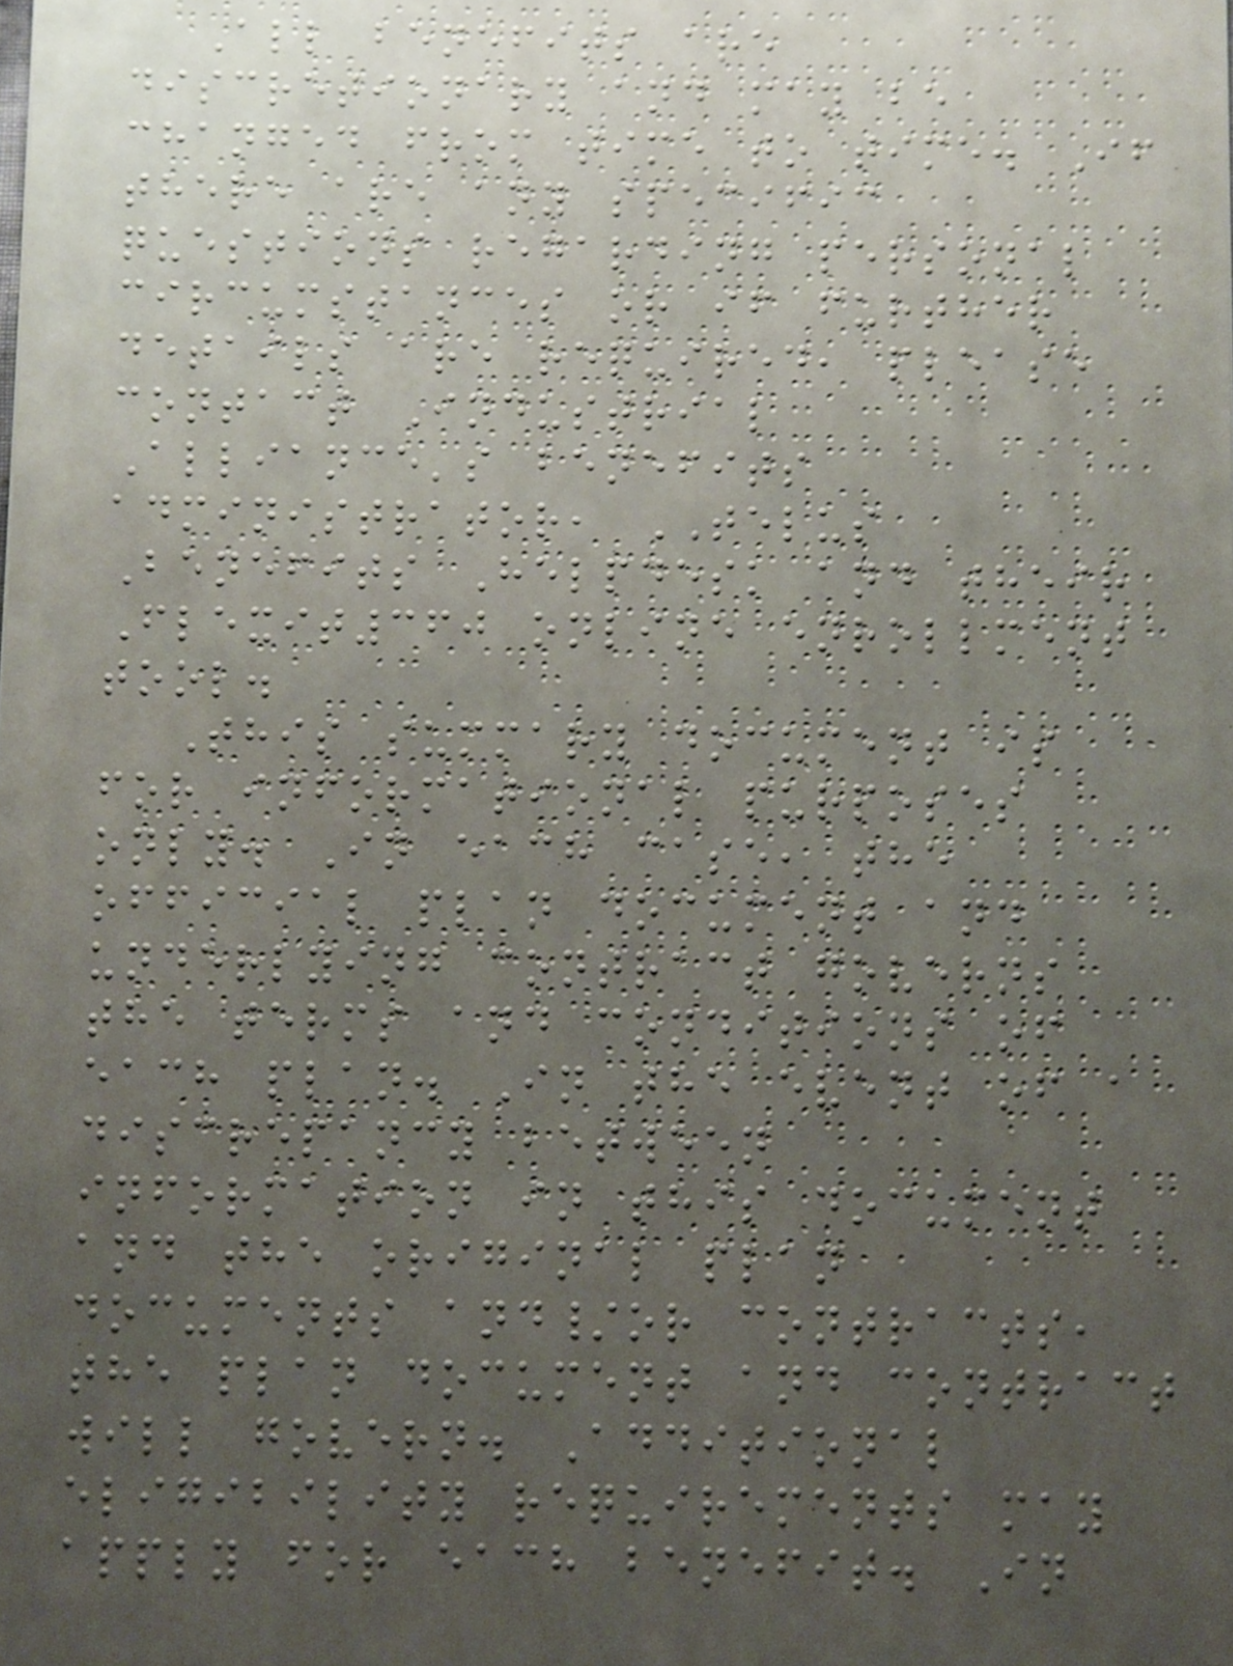All benefits are
discretionary and may be
changed from time to time. If
there are any specific
questions regarding personal
circumstances or if further
details are required, please
contact Industrial
Alliance's benefits
administrator, TELUS
Benefits Helpdesk and their
Flexit360 online enrollment
tool.
This summary document is
for informational purposes
only. In each case, the
official plan document and
underlying contract governs
the terms and conditions of
each plan. In the event of a
discrepancy between
information in this document
and the original plan
documents and/or contracts,
the plan document and contract
will govern. Additional
eligibility requirements may
apply for each benefit. In
